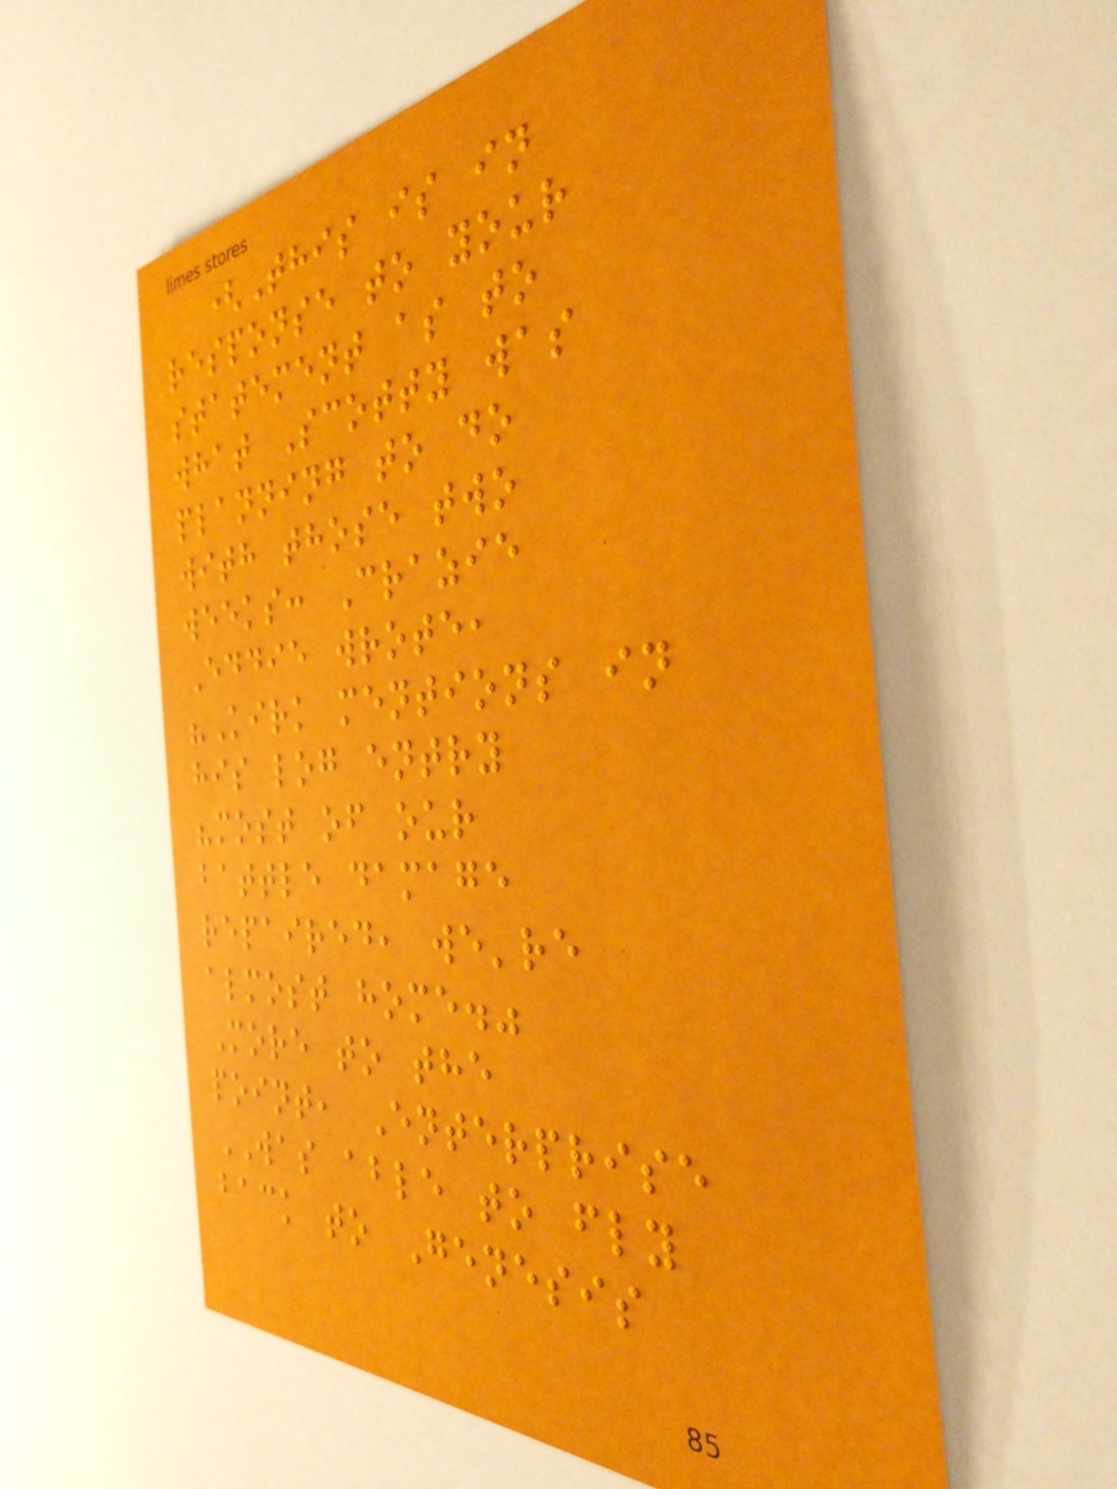(This is in
response to your
statement as to
what Scotty was
planning to do
with those two
weeks: Crazie
Eddie wrote,
"Kirk mentions in
his log entry
"most of our
battle damage
repaired, we're
almost home."
More to the
point, Enterprise
WAS able to fly
back to Genesis
